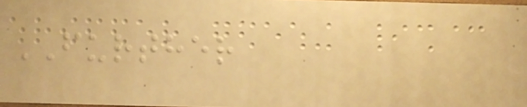FURTHER
